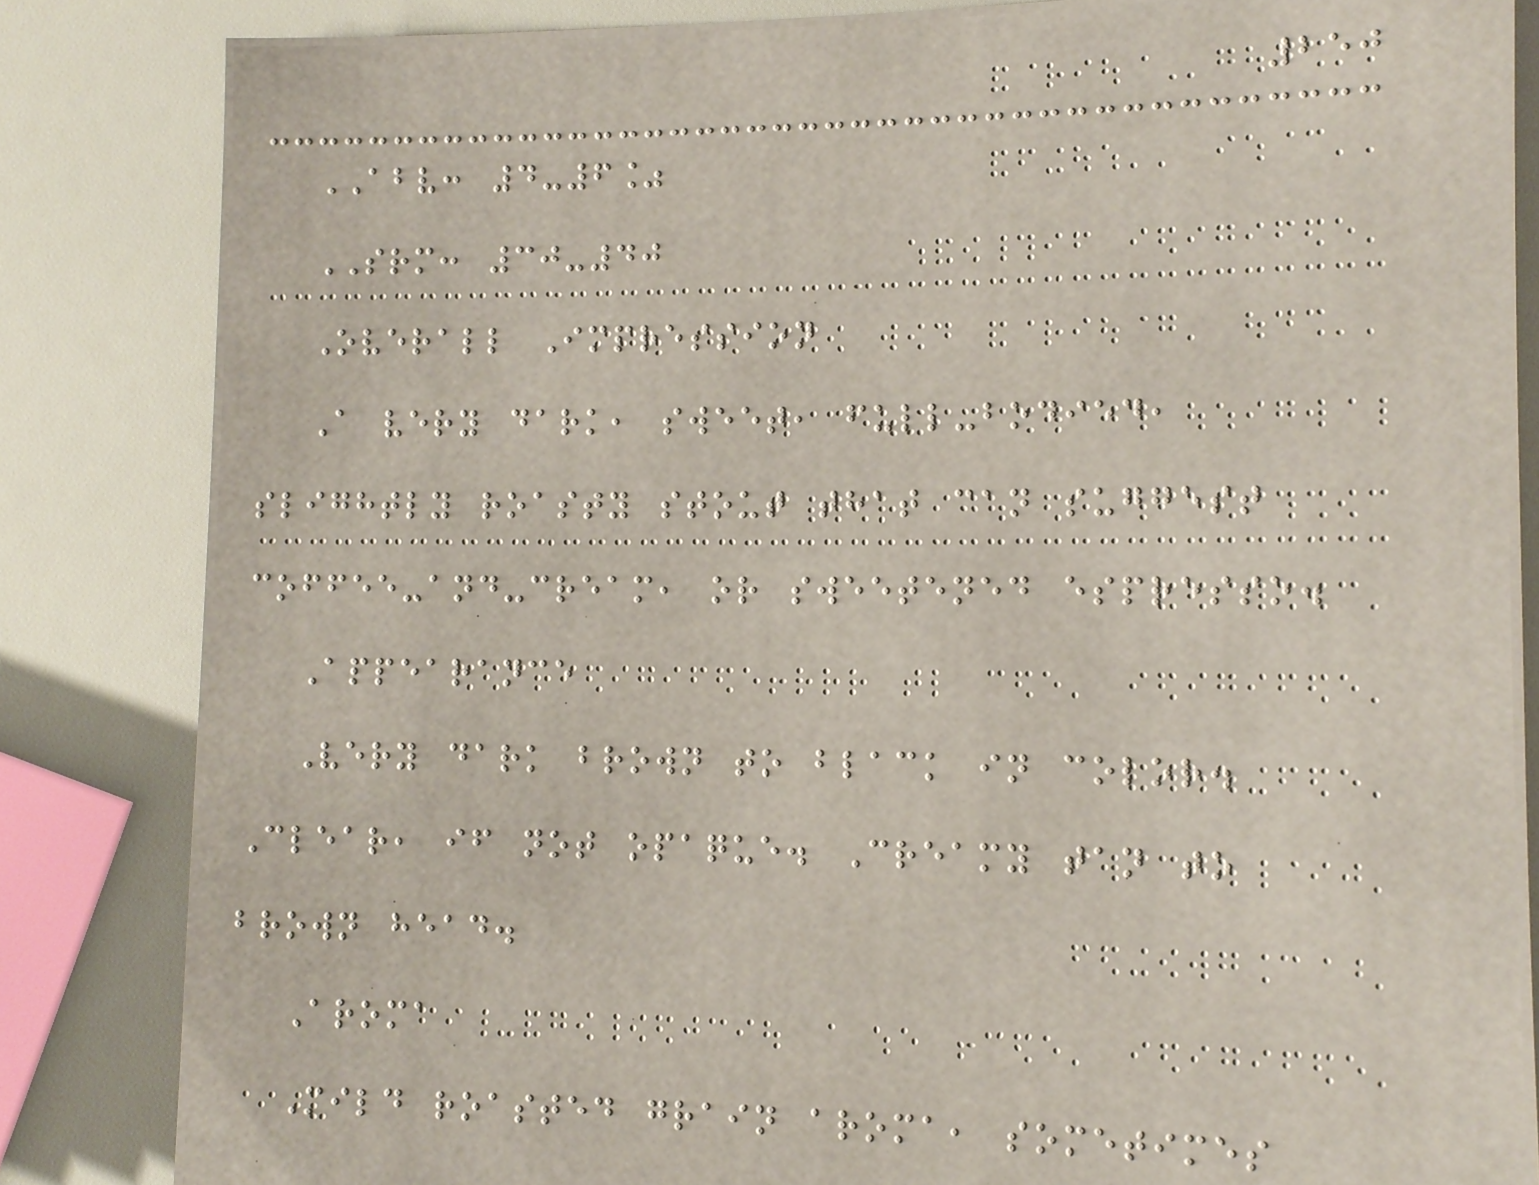250
ABV: 4-6%
SRM: 30-40
Overall Impression
A very dark, sweet, full-bodied,
slightly roasty stout that can suggest
coffee-and-cream, or sweetened espresso.
Appearance
Very dark brown to black in color.
Clear, if not opaque. Creamy tan to
brown head.
Aroma
Mild roasted grain aroma, sometimes
